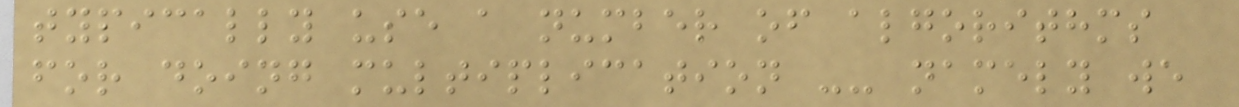typically use a number of algorithms
for doing multiplication -- namely we
